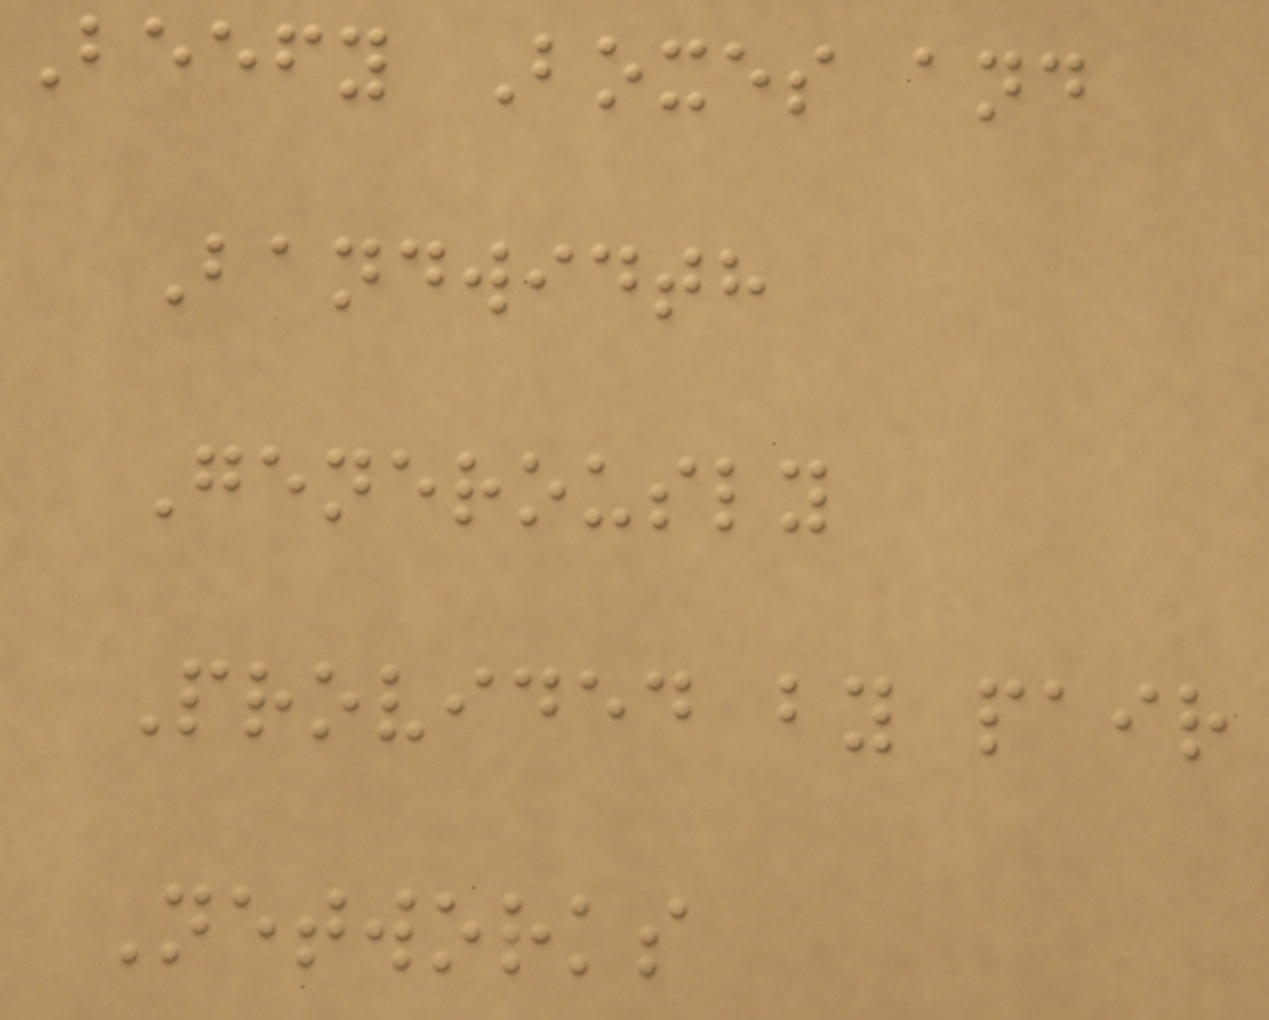Beefy Boxes and
Bandwidth
Generously
Provided by pair
Networks
